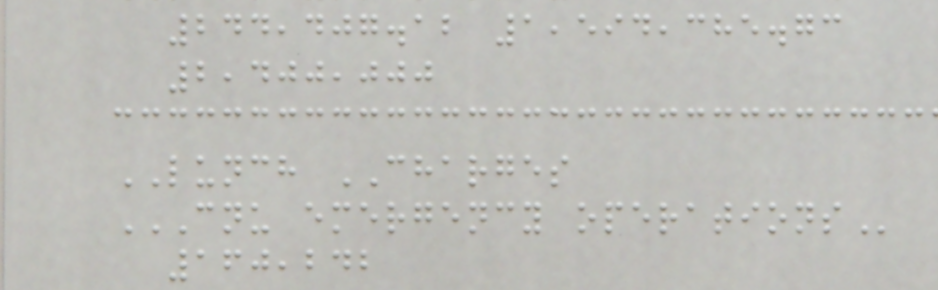244,407.12 1,594,385.73
2,400,000
LUNCH CHARGES
CNU EMERGENCY OPERATIONS
160,242
